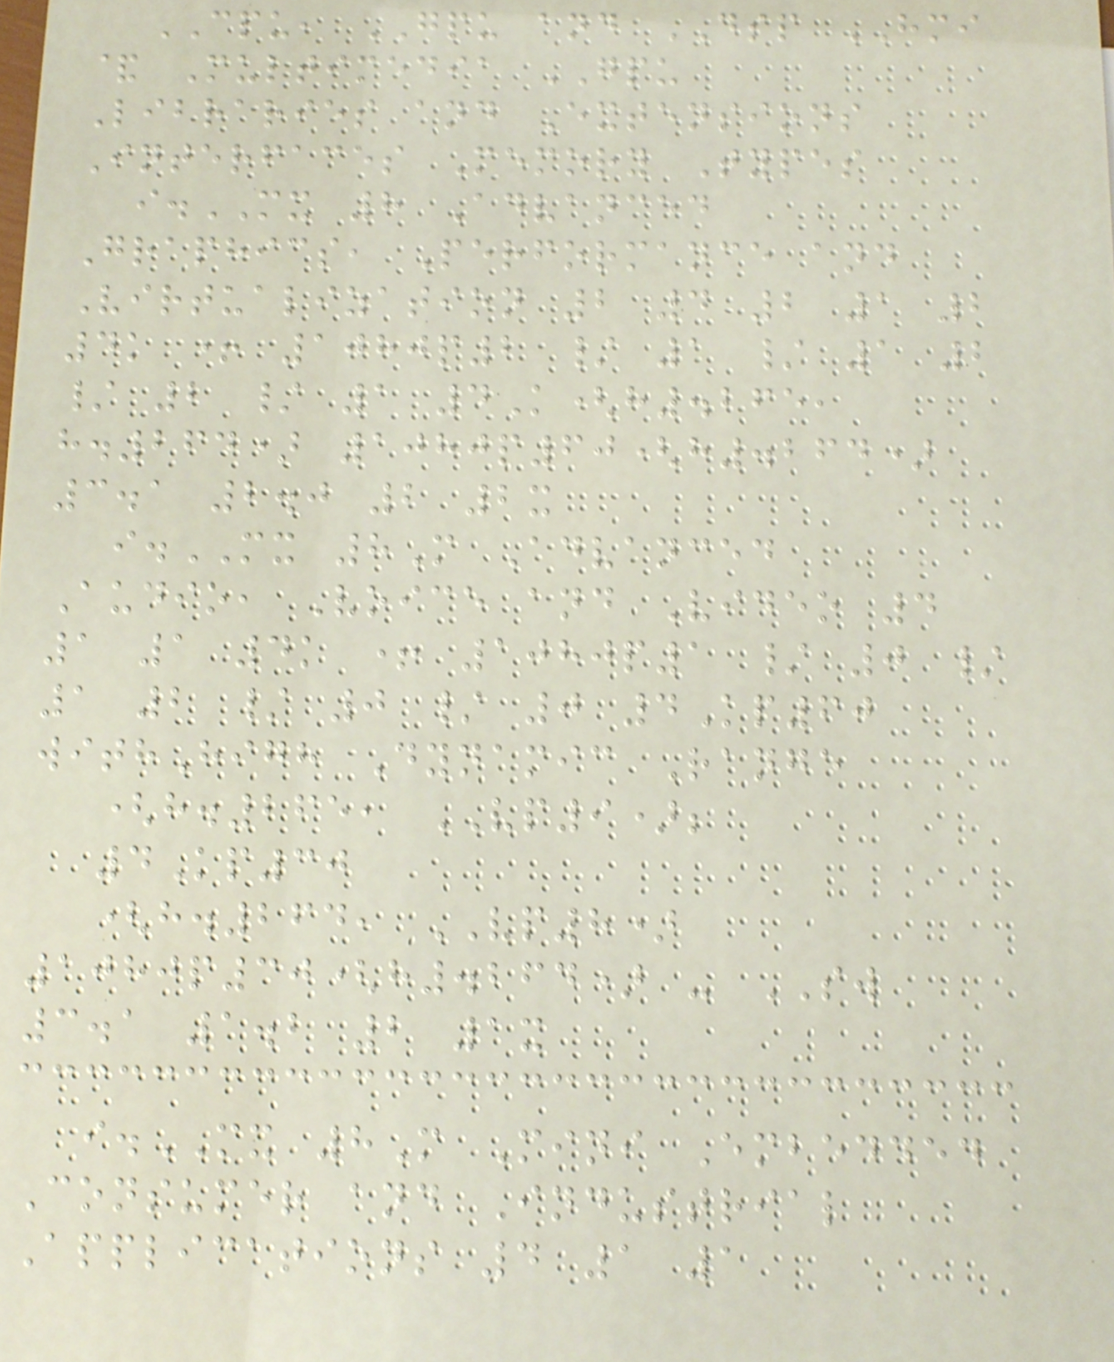CPU, GPU and DSP HMI
& Multimedia GPU
Libraries and Extensions
Interfaces Memory Types
i.MX 8 Advanced
Graphics, Performance and
Virtualization 2 4 2 1 2
4k + 1080p2 / 1 / 1 2
/ 2 / 1 4K(h.265,
h.264) 1080p60(h.264)
3.1 2.0 2 2x
i.MX 8M Advanced
Audio, Voice and Video 4
1 1 4k + 1080p1 / 0 /
1 2 / 0 / 0 4Kp60
withHigh Dynamic Range
(h.265, VP9);
4Kp30
(h.264, VP8)
1080p30(h.264) - SW
3.1 1.2 2 1x
i.MX 8M Mini Embedded
Consumer and Industrial
Applications 4 1 1
